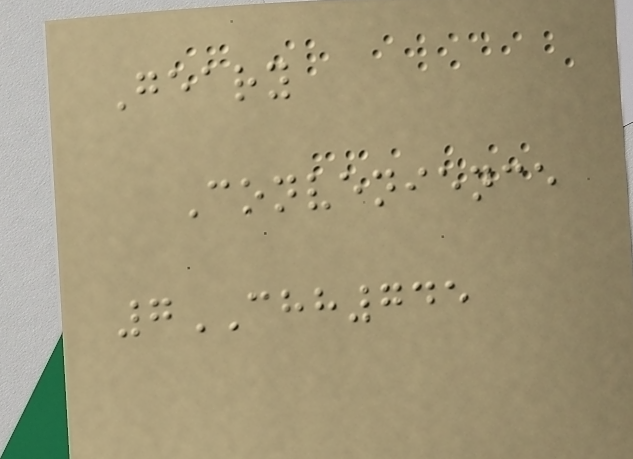Geary
Convenience
7CHH745
